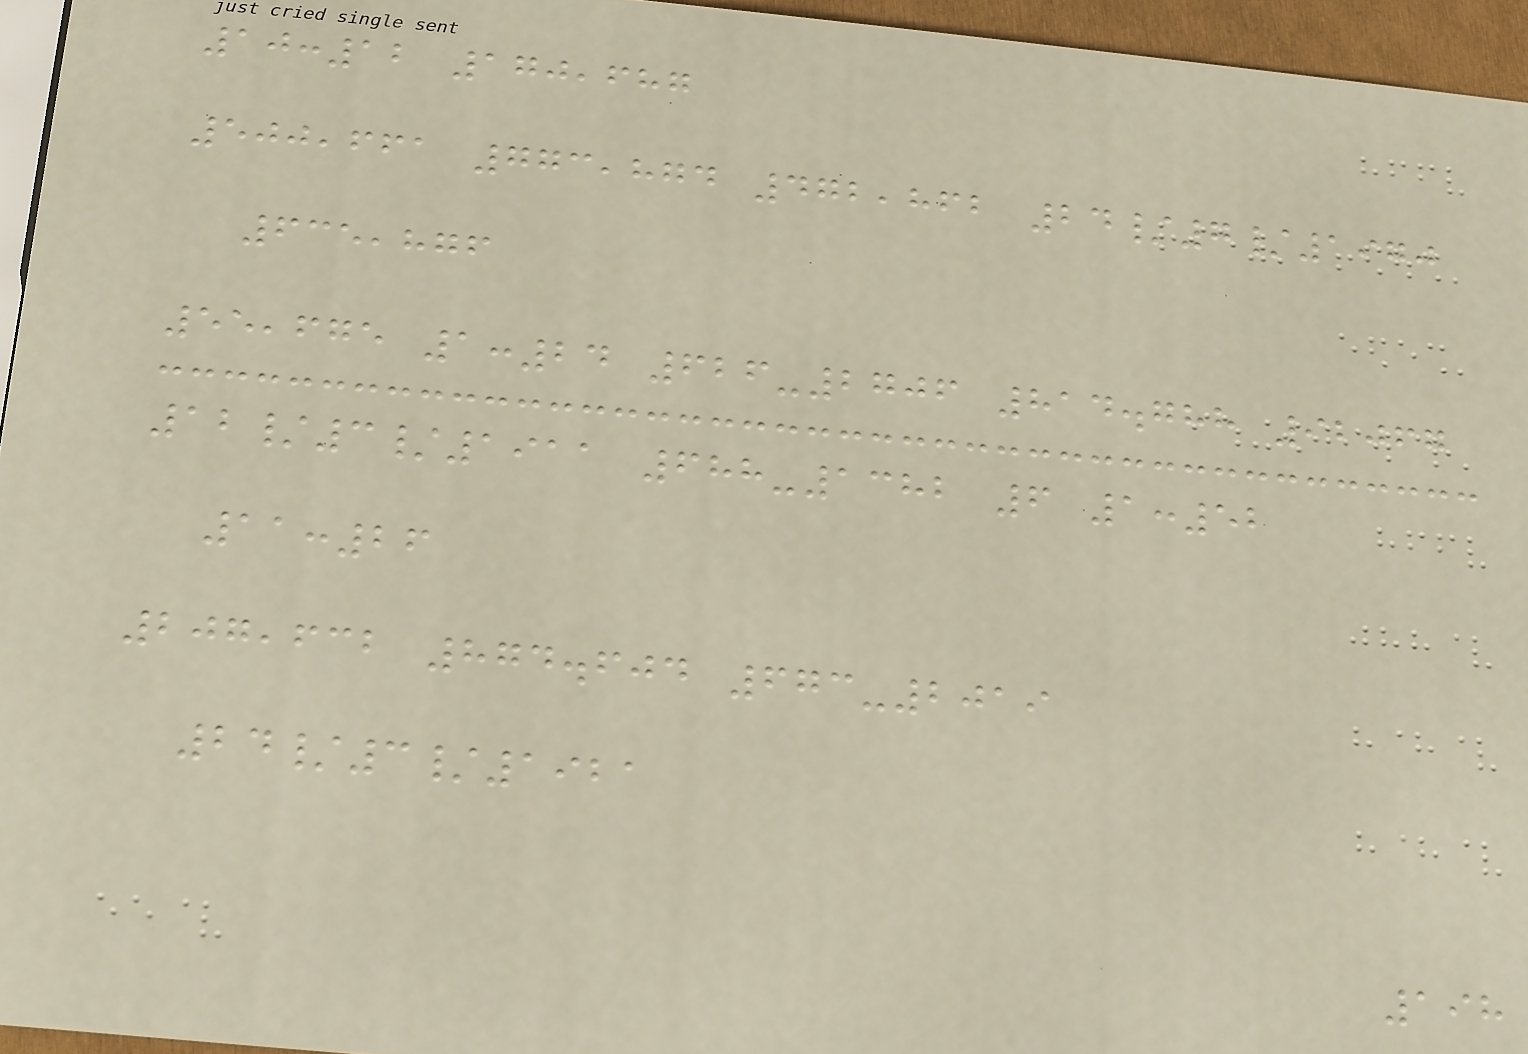10:12 170,687
500,661 773,874 472,862 24/7/1970
635,876
55,675 1:24 626-2706 814.788 92067
12/3/1911 688-1382 6 1:52
11:26
207,632 874.604 673-2019
24/3/1921
198
